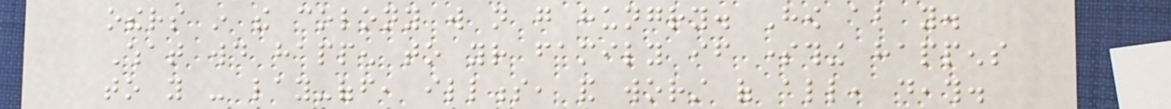others in the colony will not go hungry. How about you.
What would happen to your family if something happens
to you - lay-off, illness, and worst of all, death.
